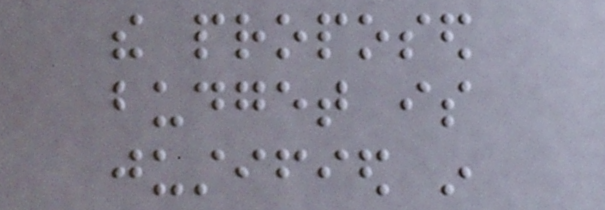the proposed
budget is
justified in
